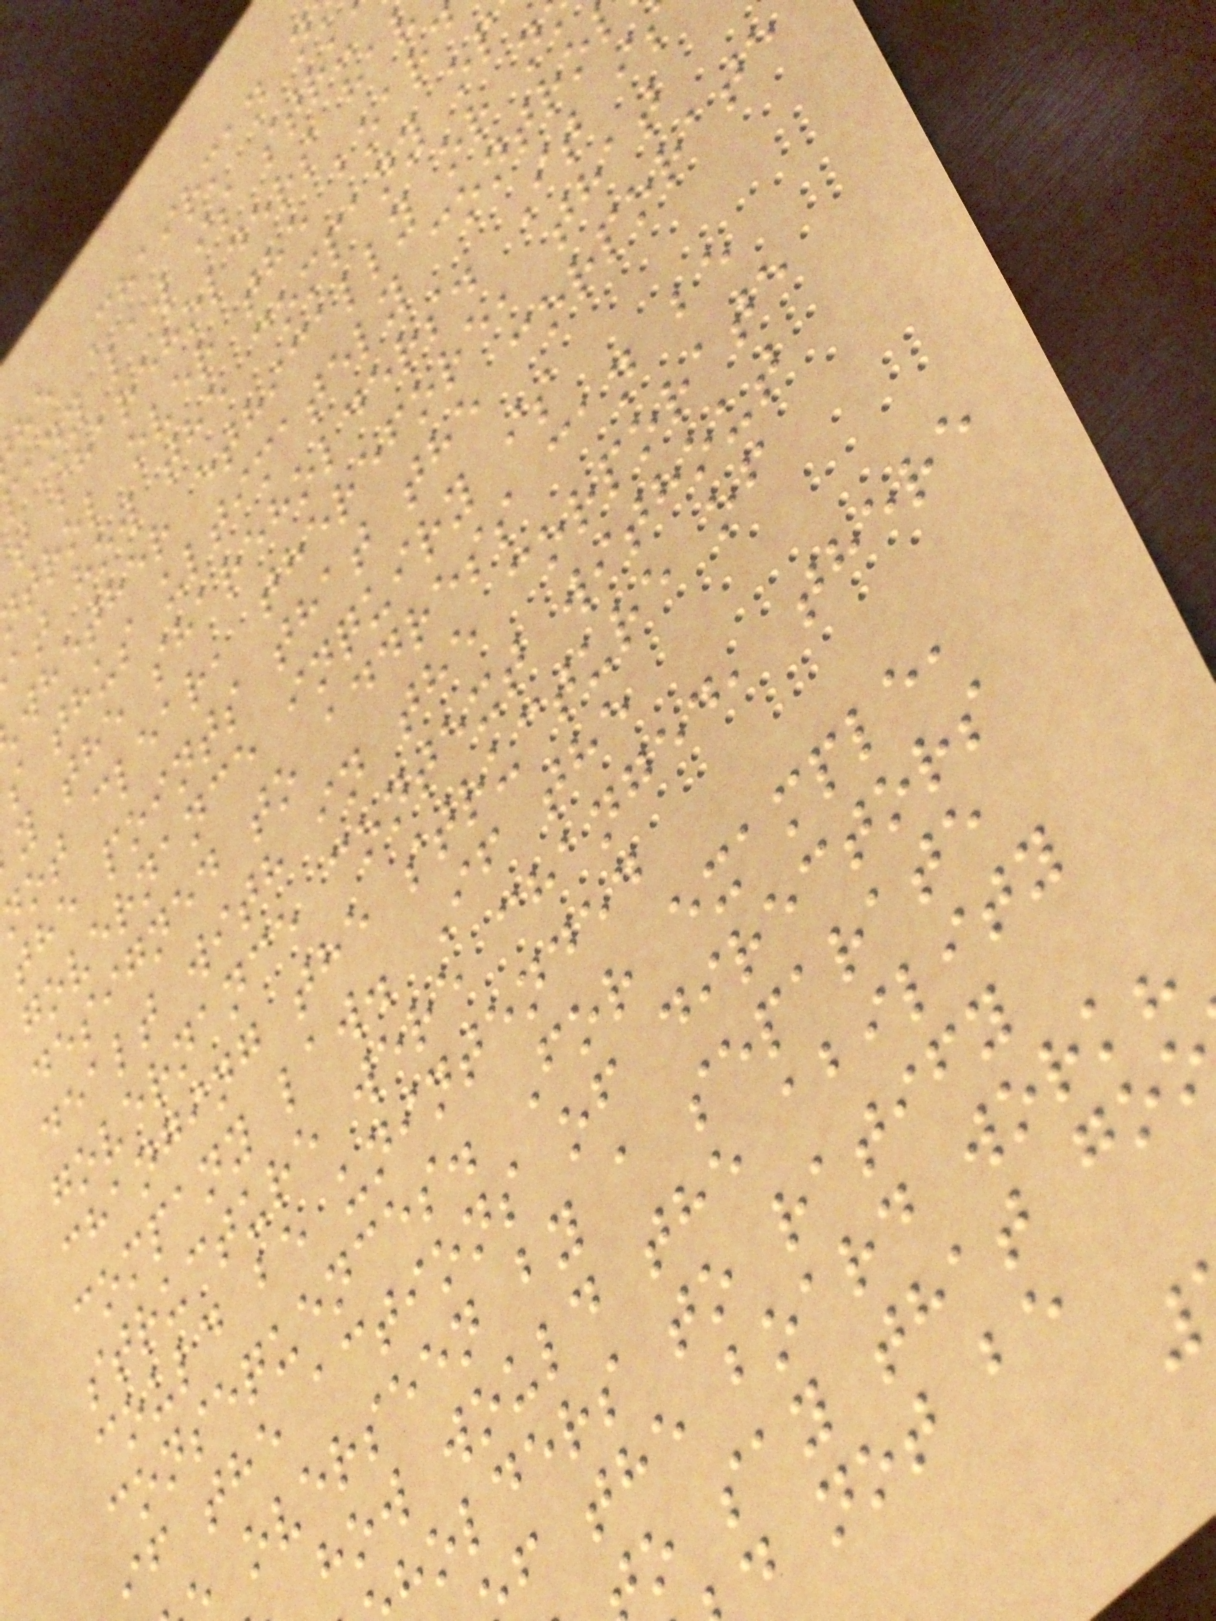he Chairman n
pany law is stru
t shareholders ha
trol over the board
at how the company op
whether ethically or n
s thus ultimately contro
y the shareholders. It i
not clear, therefore, that
the points that the corporate
governance inquiry is
designed to address can be
dealt with in the corporate
governance context without
changing the structure of
company law. If the
structure were changed, there
could be unintended
consequences. For example,
if the actions of directors
overseen by a separate
how would the ability
holders to ratify
f the board work?
o say that go
d not be
